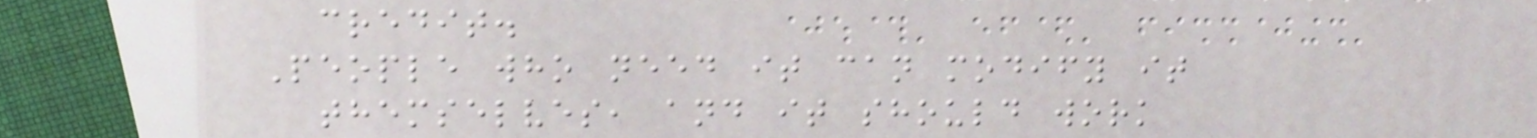credit.
People who need it can modify it
themselves, and it should work
